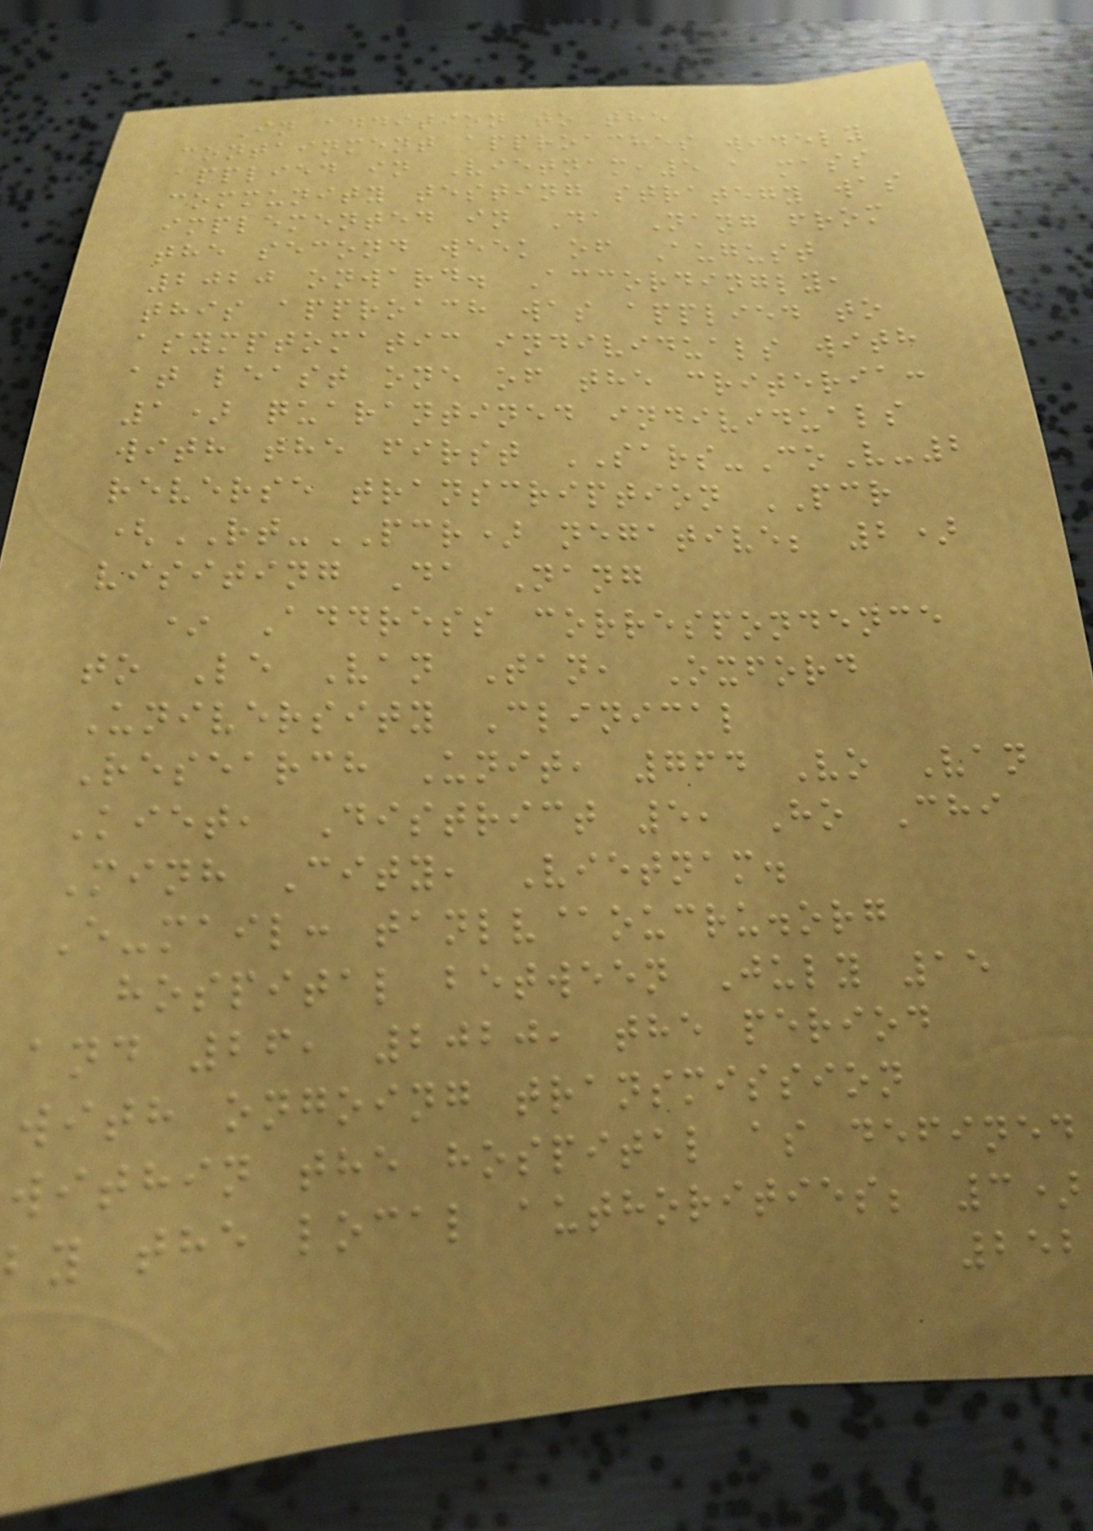In addition to the
containment approaches widely
applied in Vietnam,5 a mass
community testing strategy was
implemented in Da Nang from
the second week of August
2020 onward. Accordingly,
this approach was applied to
asymptomatic individuals with
at least one of the criteria:
1) quarantined individuals
with the first SARS-CoV-2
reverse transcription PCR
(RT-PCR) negative; 2)
visiting Da Nang
* Address correspondence
to Le Van Tan, Oxford
University Clinical
Research Unit, 764 Vo Van
Kiet, District 5, Ho Chi
Minh City, Vietnam.
E-mail: tanlv@oucru.org
hospital between July 15
and 26, 2020, the period
with ongoing transmission
within the hospital as defined
by the local authorities; 3)
252
